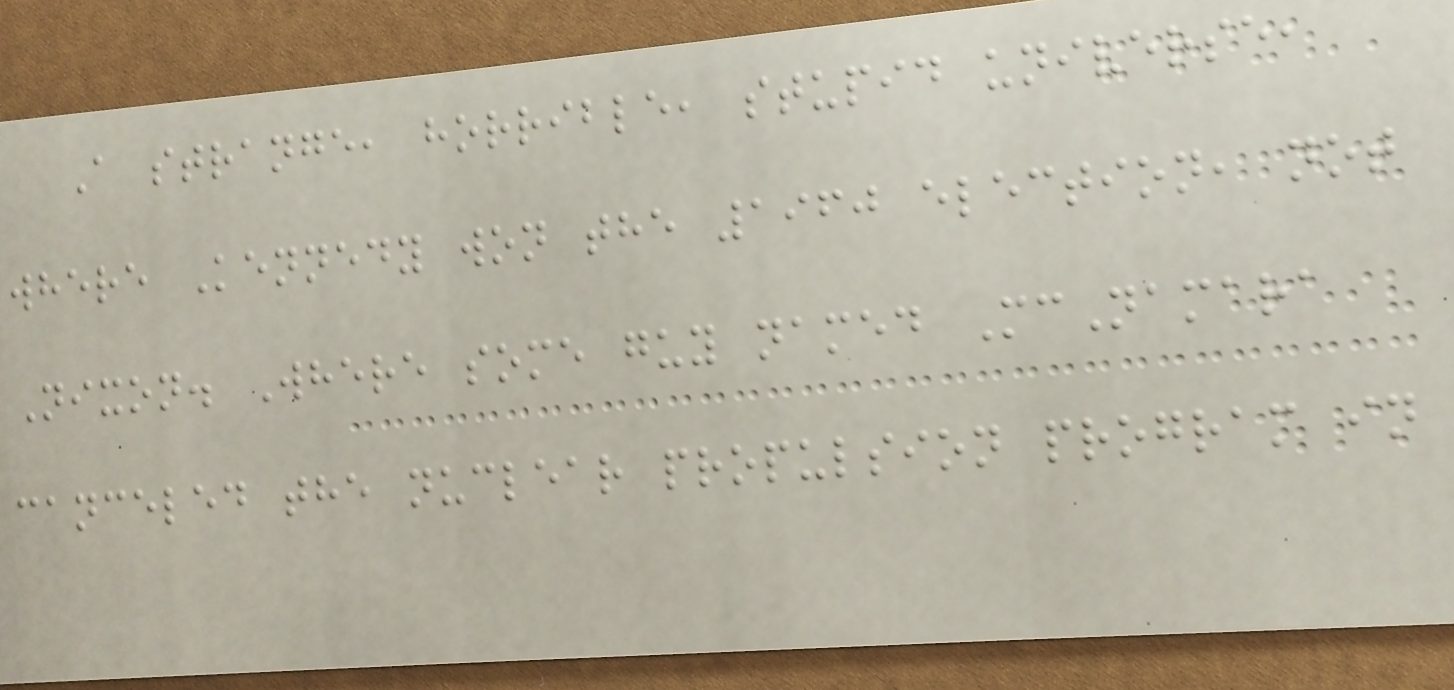A strange, horrible, stupid universe,
where Kennedy won the 1960 election, not
Nixon. Where some guy named McNamara
canceled the nuclear propulsion program in
